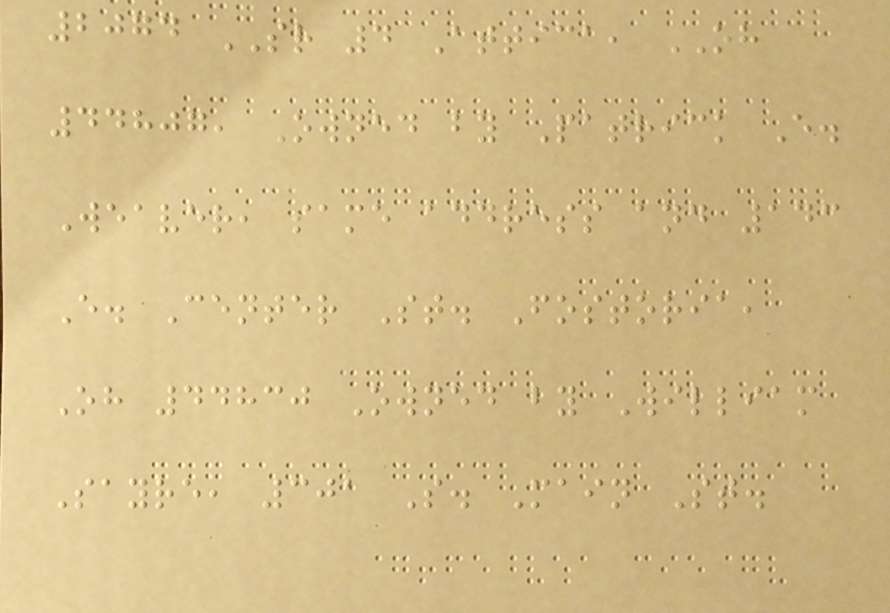2074 SR 4 Attica, OH
44807, Owned by Patrick E.
Weaver, same address and 143
E. Center St. Fostoria,
Oh 44830 Owned by William
Sayre, 301 S. Main St.
